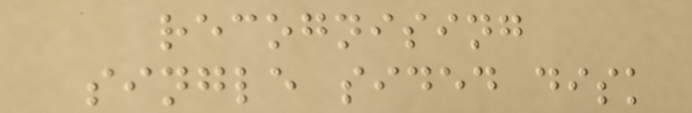recognising
single sided disk
